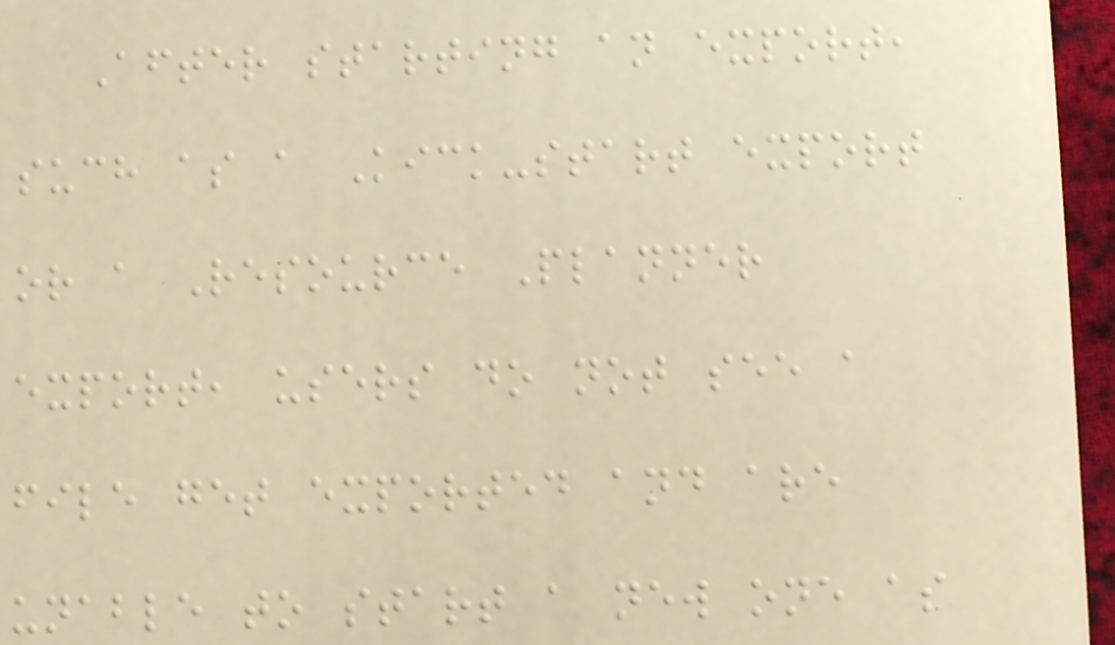After starting an export,
such as a Kick-start export
or a Resource Planner
export, users do not see a
file get exported and are
unable to start a new one as
